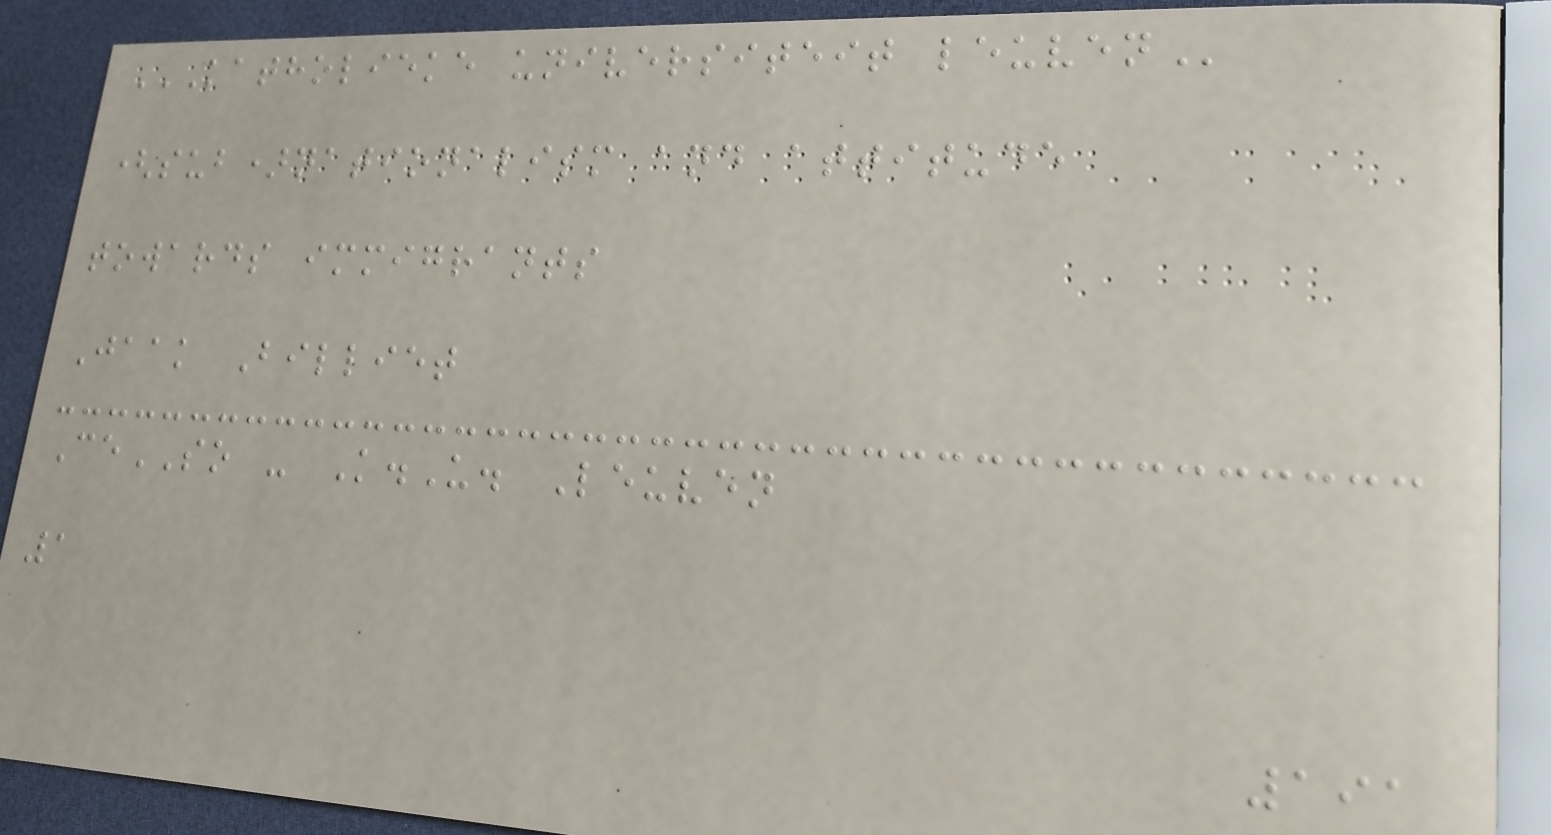KATHOLIEKE UNIVERSITEIT LEUVEN
(sub)nationalism and attitude
towards immigrants
Jaak Billiet
CeSO - K.U. Leuven
1
191
